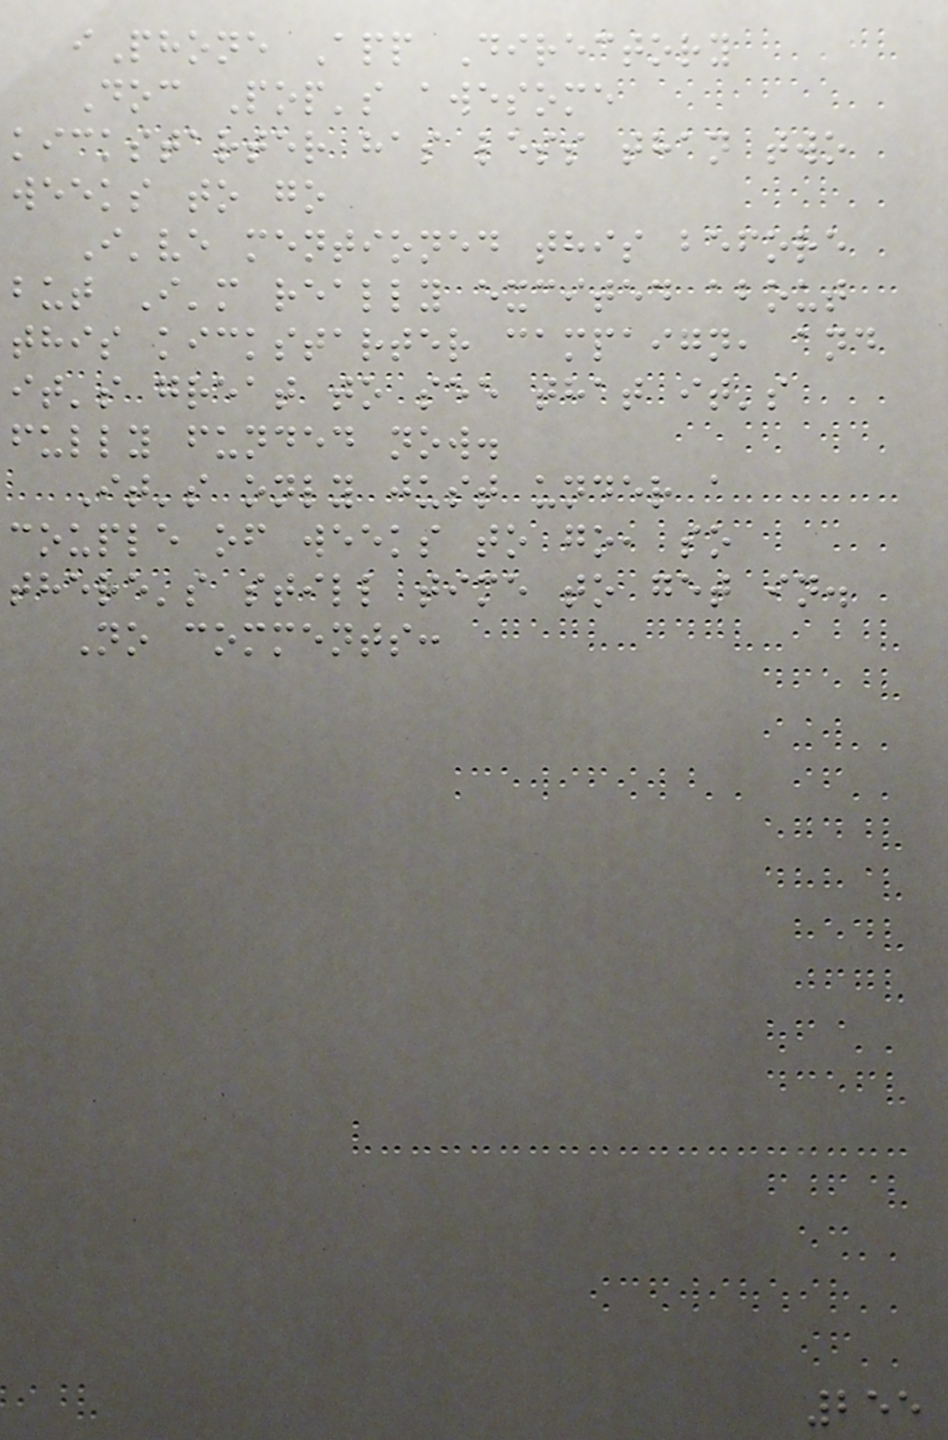iPhone App Directory
Doc Pop's awesome
kickstarter has less than two
weeks to go
I've mentioned this before
but I'm really excited about
this kickstarter campaign, and
it's great to see that it's
fully funded now.
It's only just under a
couple of weeks to go, so
there's still time to get in.
No comments:
255
